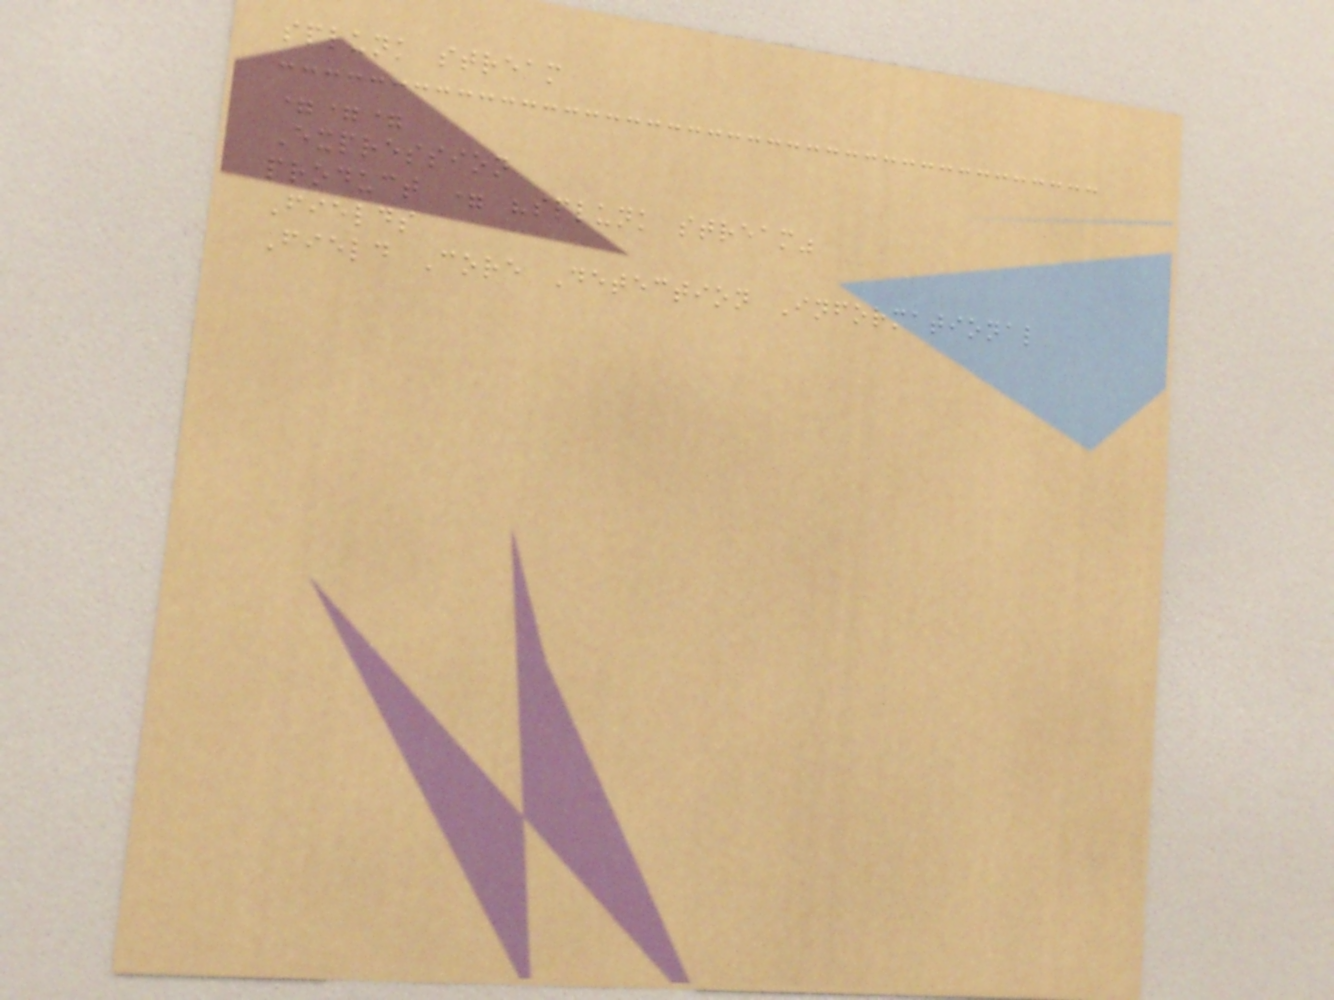splunk stream
===
Expression
product = "splunk stream"
Fields
Field Core Detection Informational
